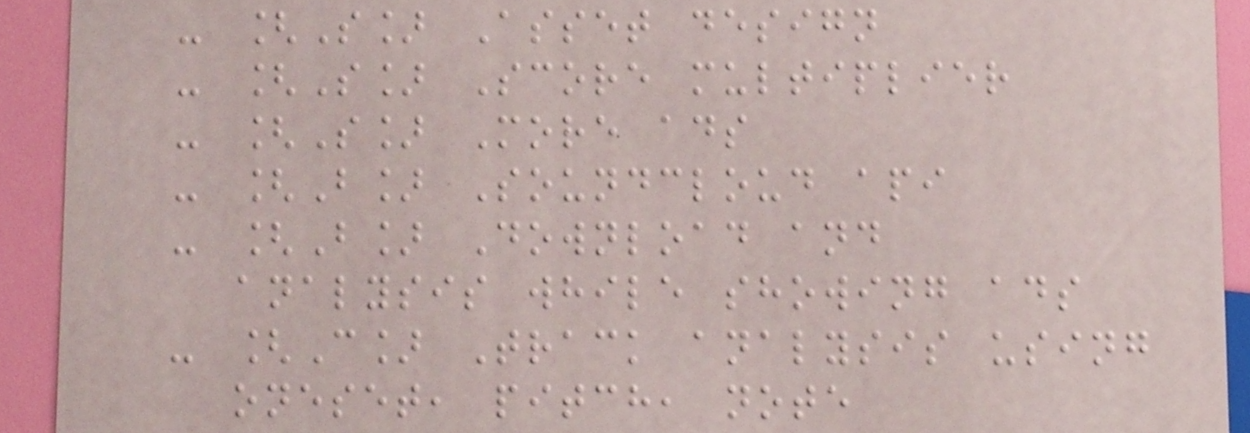- [S] Asset design
- [S] Score multiplier
- [S] More ads
- [B] Soundcloud api
- [B] Download and
analysis while showing ads
- [C] Track analysis using
oneset, pitch, note
